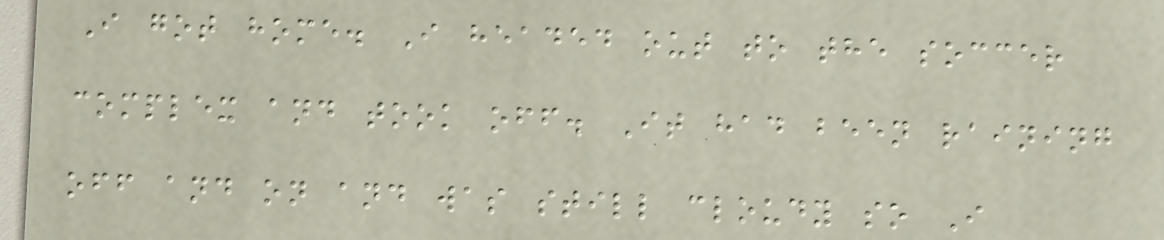I got home. I headed out to the soccer
complex and took off. It had been raining
off and on and was still cloudy so I
